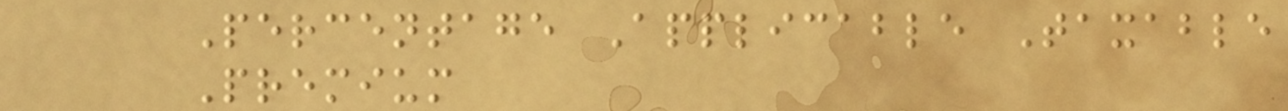Percentage Applicable Taxable
Premium
